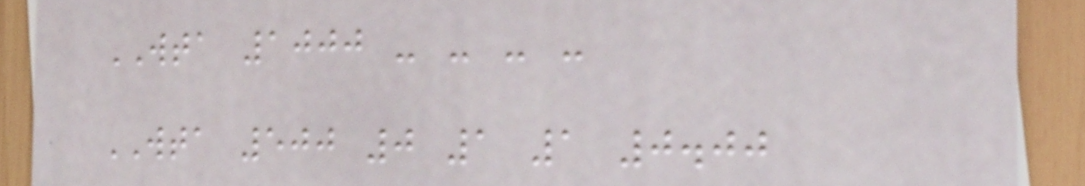WTA 1000 - - - -
WTA 500 0 1 1 0.00
